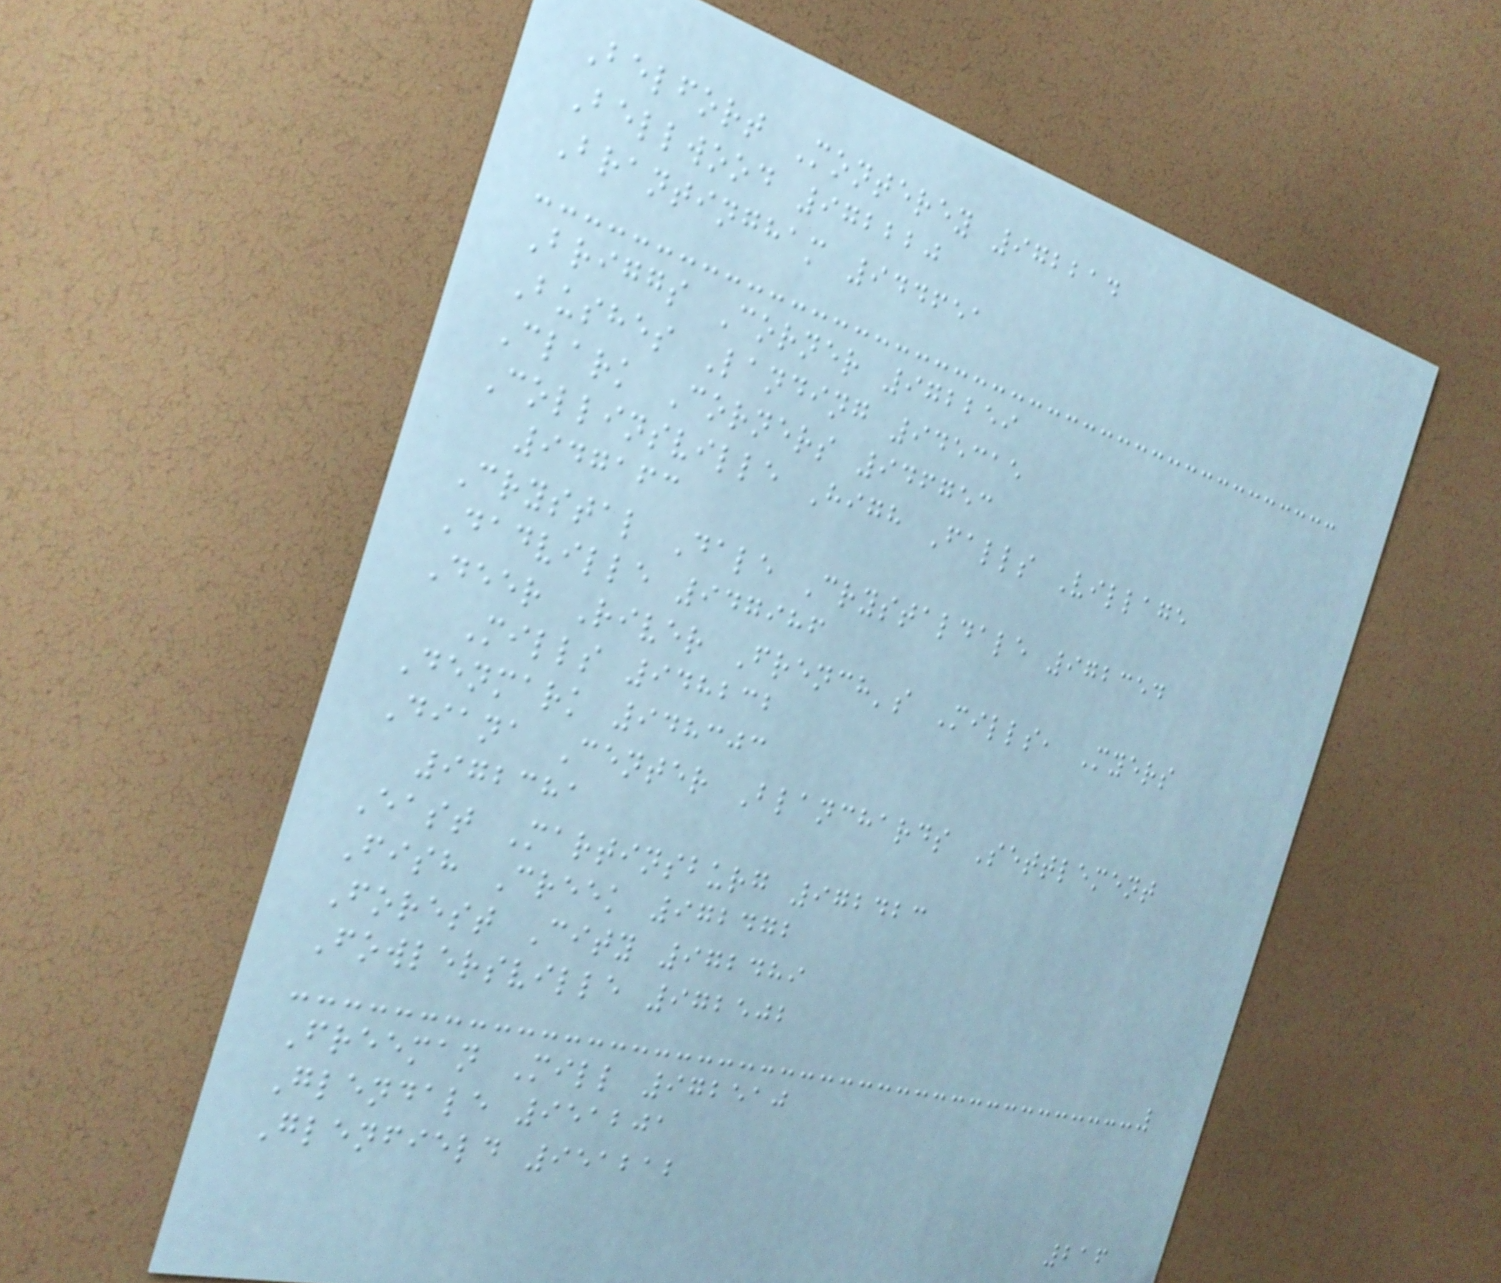Belfort Monterey 972214
Bellwood 972220
Brantingham 944651
Briggs Corner 972259
Bushes Landing 945315
Clark Corners 946753
Collinsville High Falls Village
947163
Crystal Dale Crystaldale 972354
Dadville 947986
Deer River French's Mills, Myers
Mills 948232
Denmark 948303
Diana Center Blanchards Settlement
972381
East Martinsburg 972423
Fish Creek 972472
Forest City 972489
Fowlersville 972502
Freeman Mill 972510
Glendale 951201
Glenfield 951212
216
